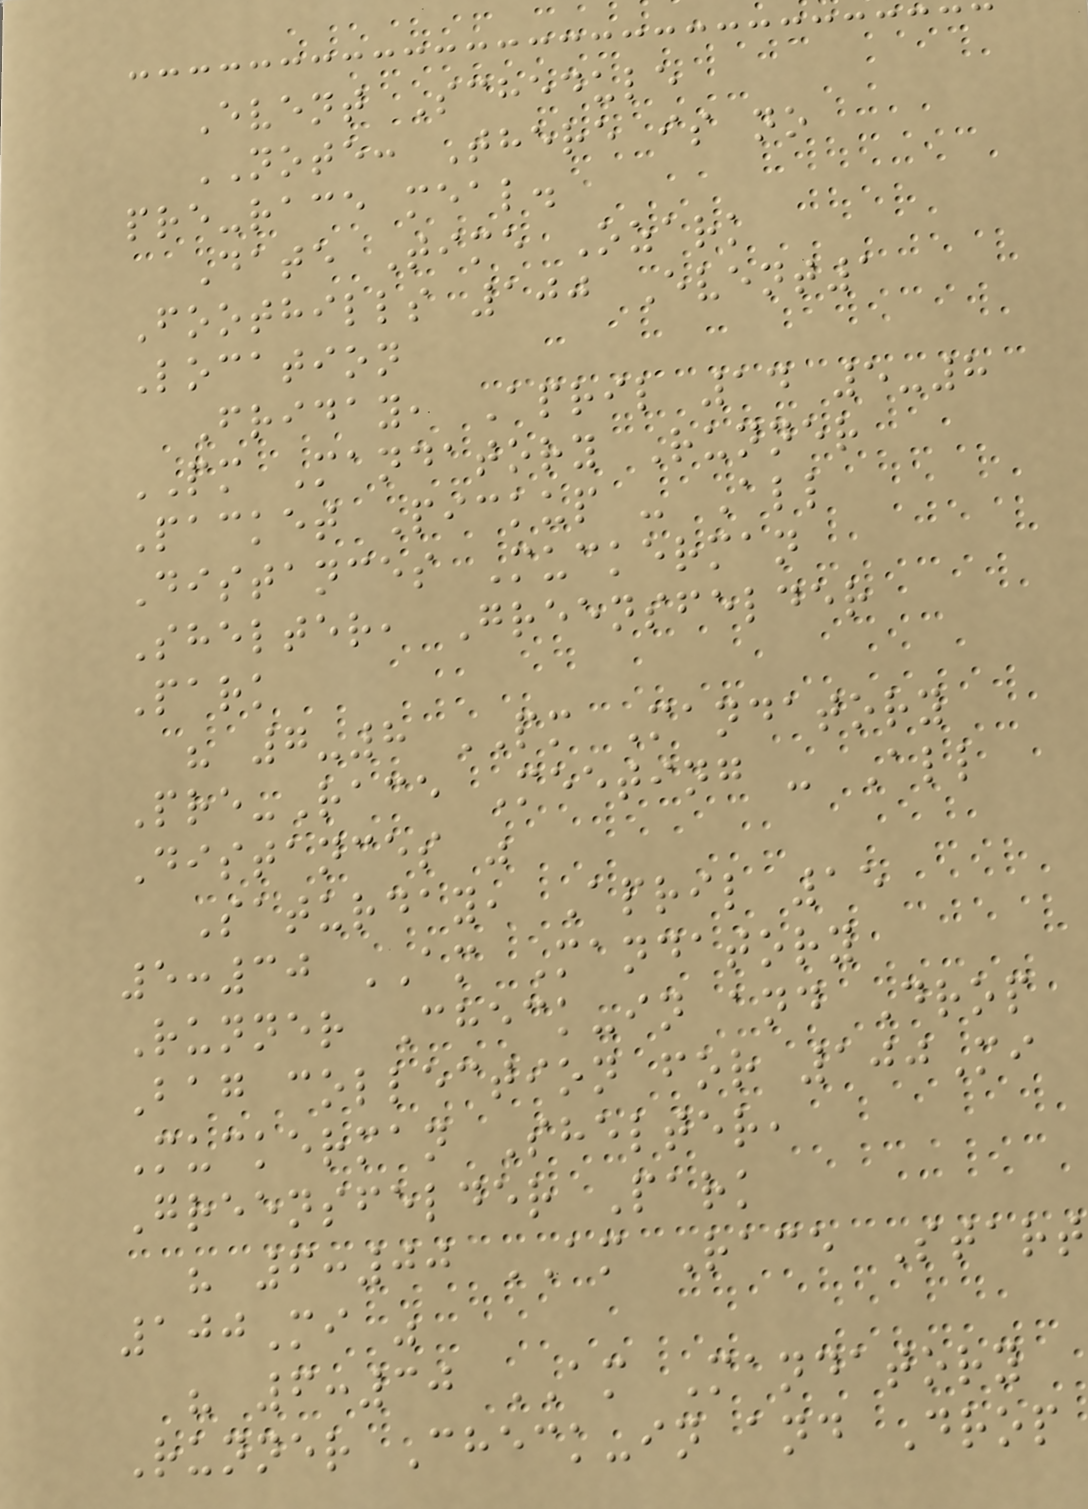Event Schedule
NOTE: There is no
pre-race meal.
Date Time Ozark
Foothills 100 Event1
Location
Friday, April 14 5-8
PM Mandatory Runner
Packet Pickup - All
Distances Muckerman
Shelter, Greensfelder
Park
" 7-8 PM Mandatory
Pre-Race Meeting - All
Distances "
Saturday, April 15
5:30 AM Mandatory
Runner Check-in and Drop
Bag collection for 100Mi
Muckerman Shelter,
Greensfelder Park
" 6:00 AM Race Start
100Mi "
" 6:30 AM Mandatory
Runner Check-in and Drop
